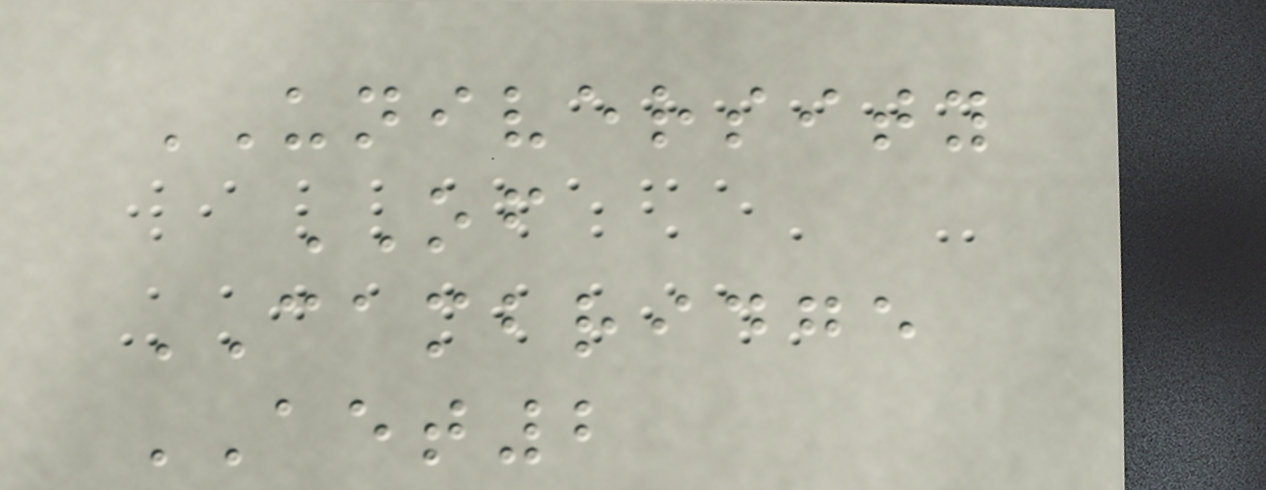UNIVERSITY
OF
CAMBRIDGE
AET2
